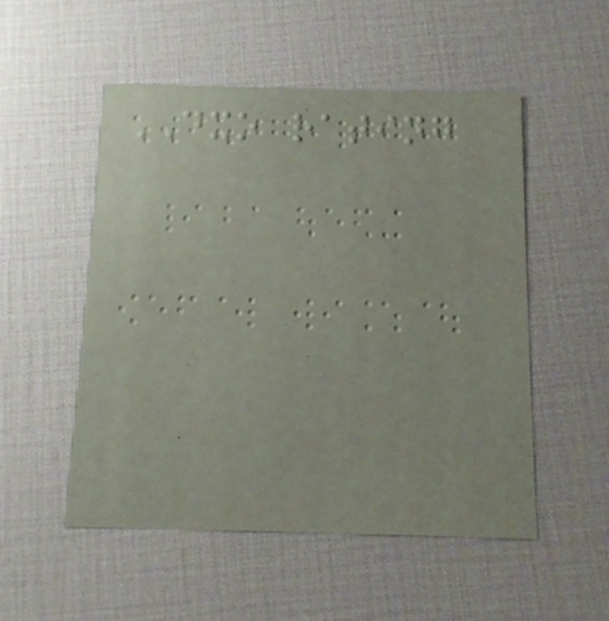DXO rating
